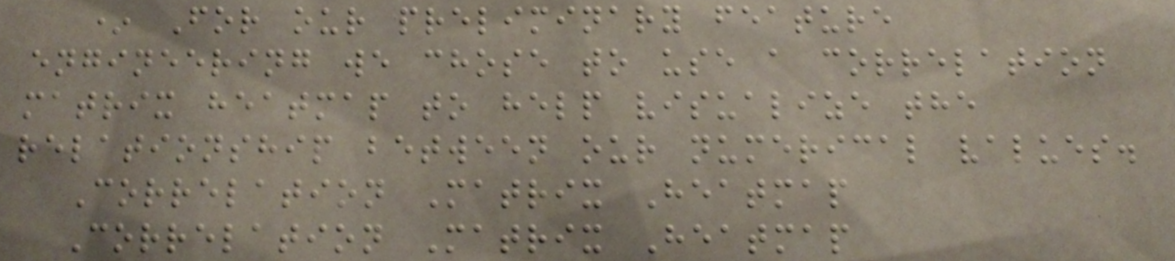* For our preliminary feature
engineering we chose to use a correlation
matrix heatmap to help visualize the
relationship between our numerical values.
Correlation Matrix Heatmap
Correlation Matrix Heatmap
